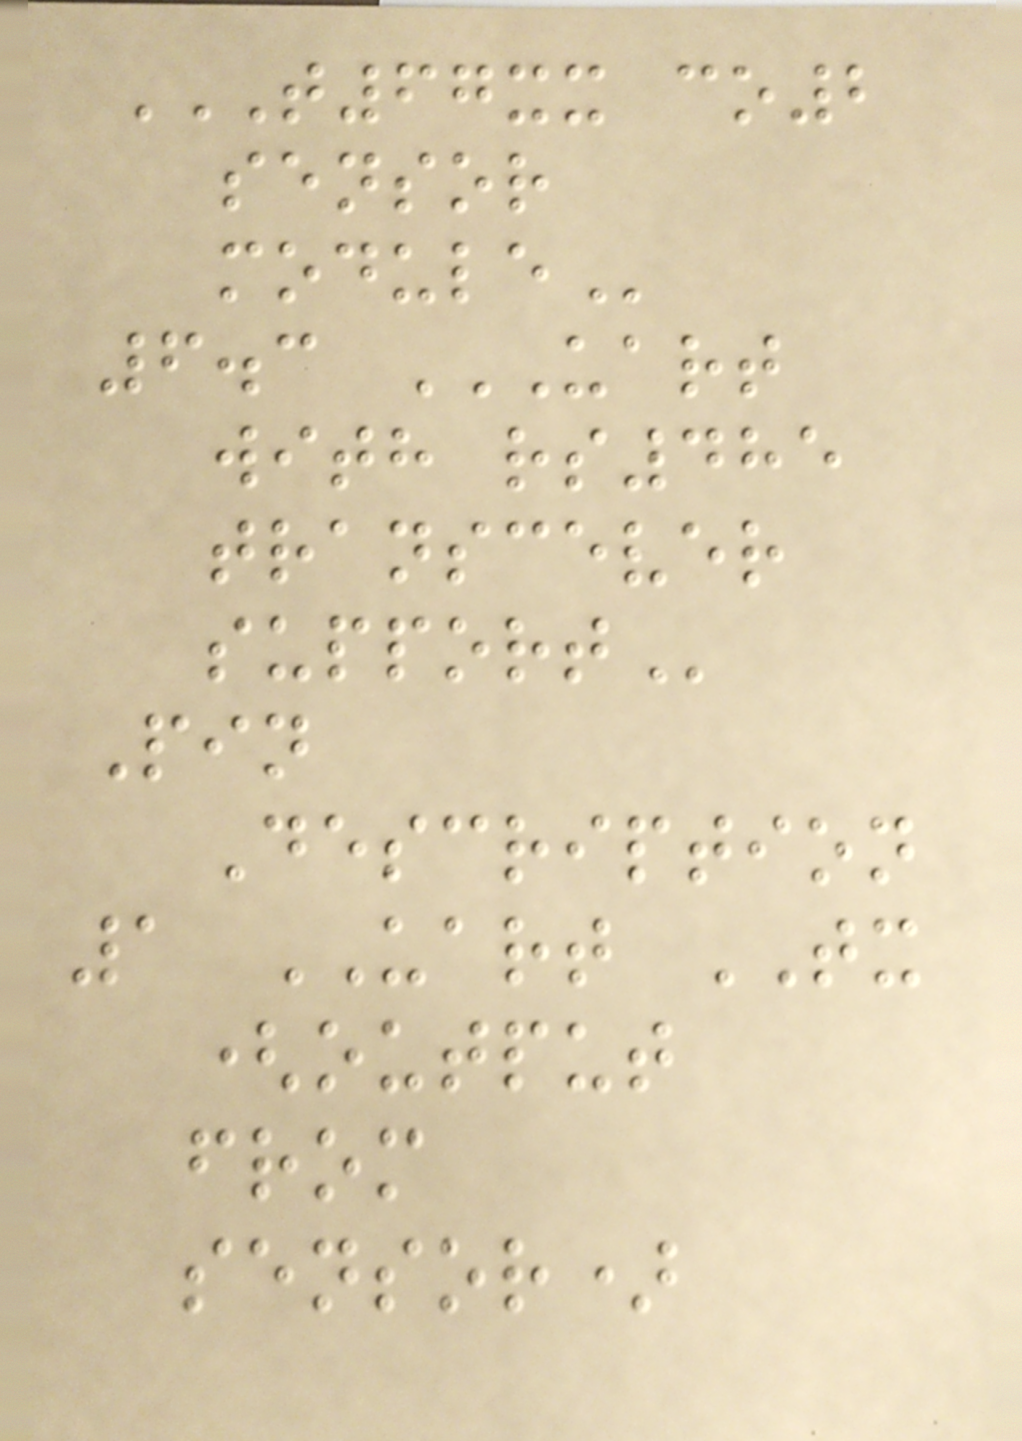T67XX CO2
SENSOR
MODULE
6.3 UART
WITH RS485
TRANSCEVER
SUPPORT
Pin
Description
1 UART TX
(output
from
sensor)
